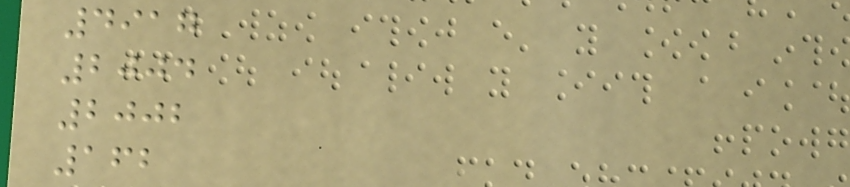4917
2004
2002
162
